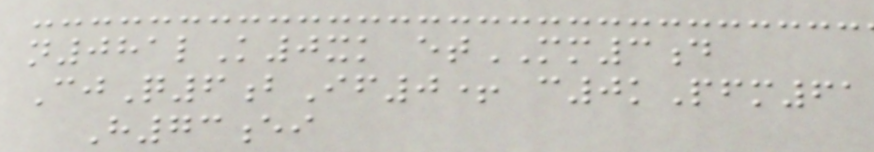n081lK0xk etMM3d
CjQ6bIf0+ c0kPfm61
H73ei
